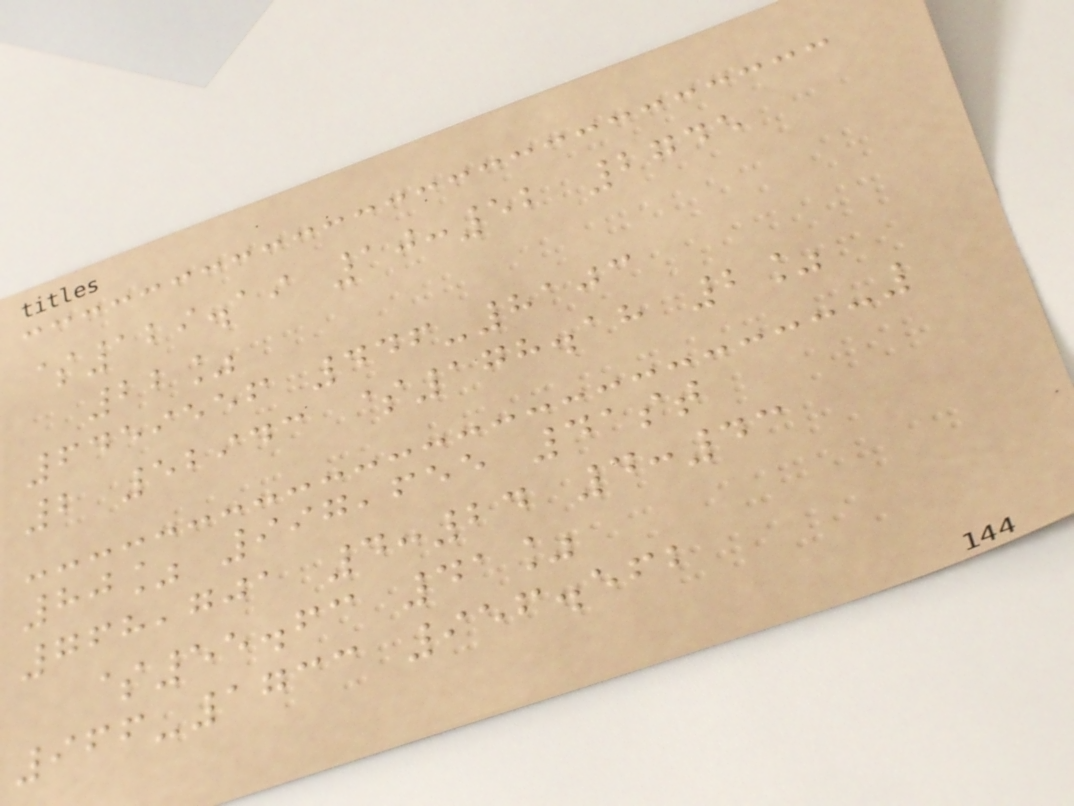$129.19 10:52 2745
22%
6459556 446-8103
2 52943 $178.18 2%
80% 997,655 41st
768,701 4:24 4:43
$55.63 41%
966-1733 956.562
